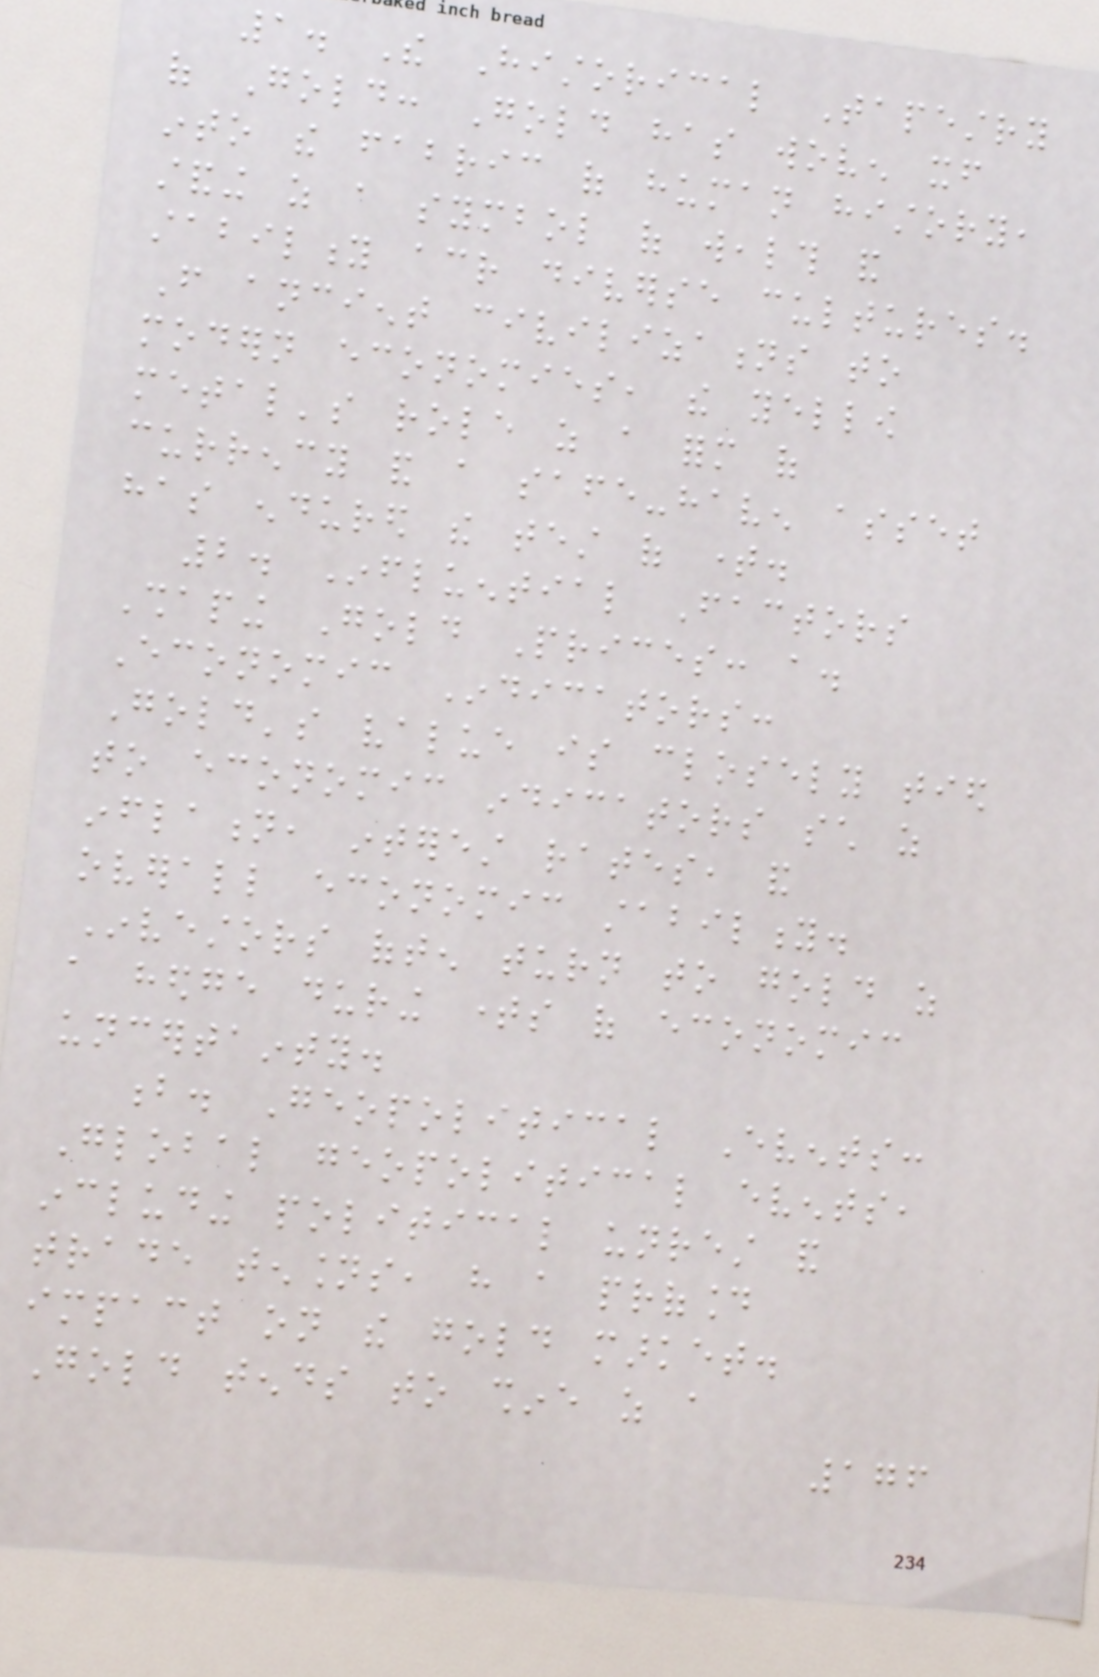1. The Historical Tapestry
of Gold: Gold has woven itself
into the fabric of human history,
standing as a symbol of wealth and
stability across diverse cultures.
From ancient civilizations to
modern economies, the yellow
metal's role as a form of
currency and a safe-haven asset
has endured the test of time.
2. Influential Factors
Shaping Gold Prices: a.
Economic Indicators:
Gold's value is closely tied
to economic indicators such as
inflation, interest rates, and
overall economic stability.
Investors often turn to gold as
a hedge during times of economic
uncertainty.
b. Geopolitical Events:
Global geopolitical events,
including political unrest and
trade tensions, have a profound
impact on the gold market.
Gold tends to shine as a
176
